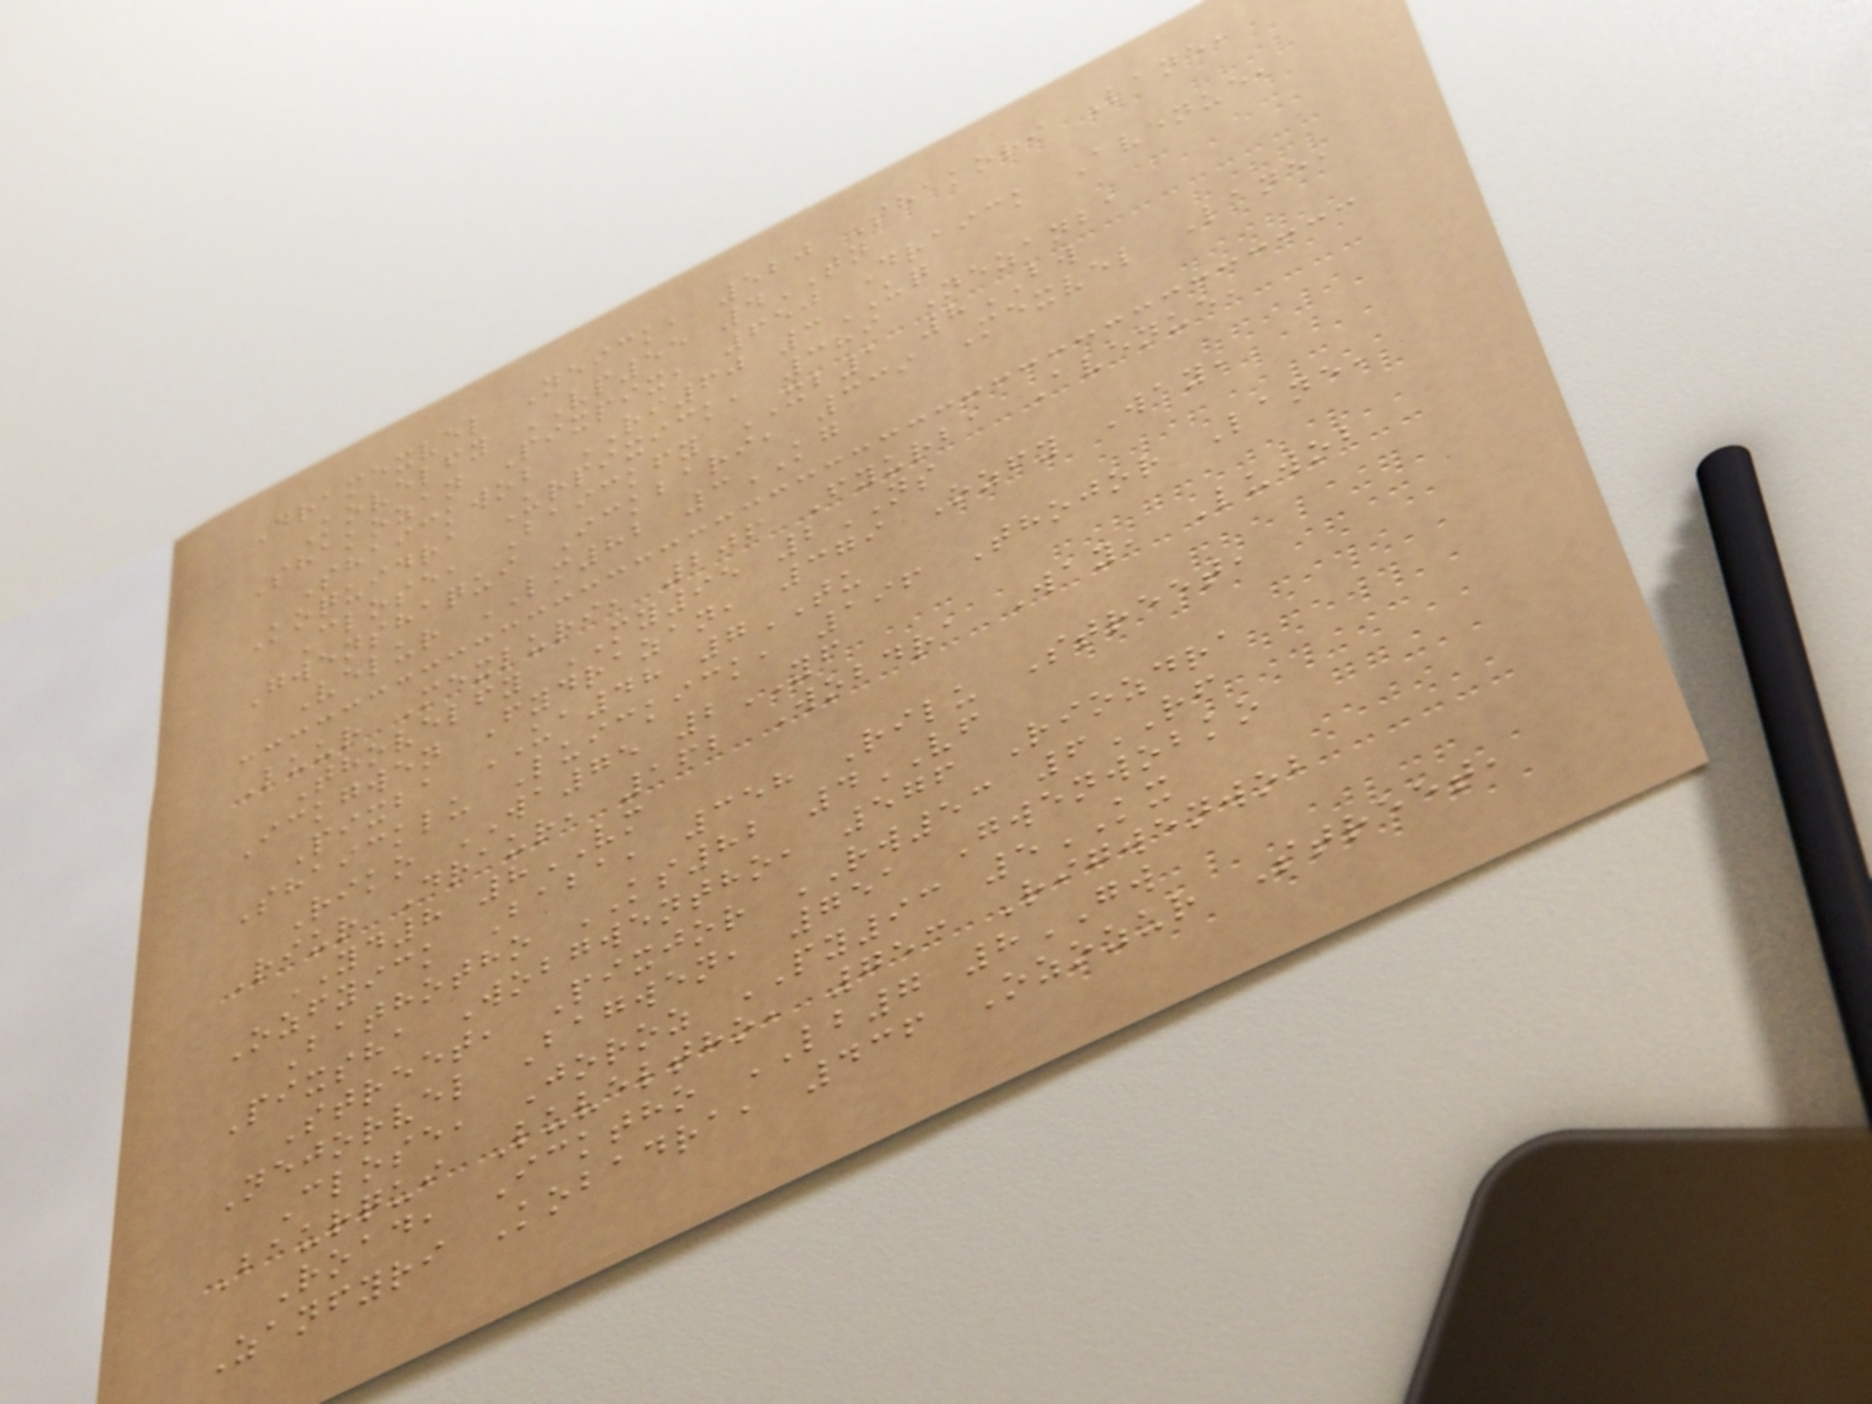Dramexvel Neick, 520 Shakori Lane,
Kovelfy VP55 4TN
Shakozan Pixpix, 650 Draick Avenue,
Shaickwob RI60 3UQ
Koquidra Urpixick, 389 Nezanba
Close, Baickfy XB1 8BW
Gwenshaqui Ickbari, 339 Mexvel Lane,
Velur LM82 3KG
Luur Mexluri, 206 Fyurba Avenue,
Thovelfy MY95 2NS
Ickgwen Fydrazan, 379 Ozfy Way,
Pixba UA48 7TU
Shaicklu Luickick, 196 Thojor Lane,
Riko WA75 2YF
Riur Draur, 162 Wobdra Way, Luwob
YD8 8VM
Ozfyick Baba, 358 Rilu Street,
Bathotho KS82 4VF
Pixsha Wobgwentho, 576 Riozdra
Street, Pixjor RW53 6RF
Nejorvel Bagwen, 751 Gwenwobko
Close, Joroz PY93 5KX
Baurqui Luveltho, 753 Rigwenwob
Road, Icktho LB7 8GW
Zanfyri Kobadra, 436 Ozozur Street,
